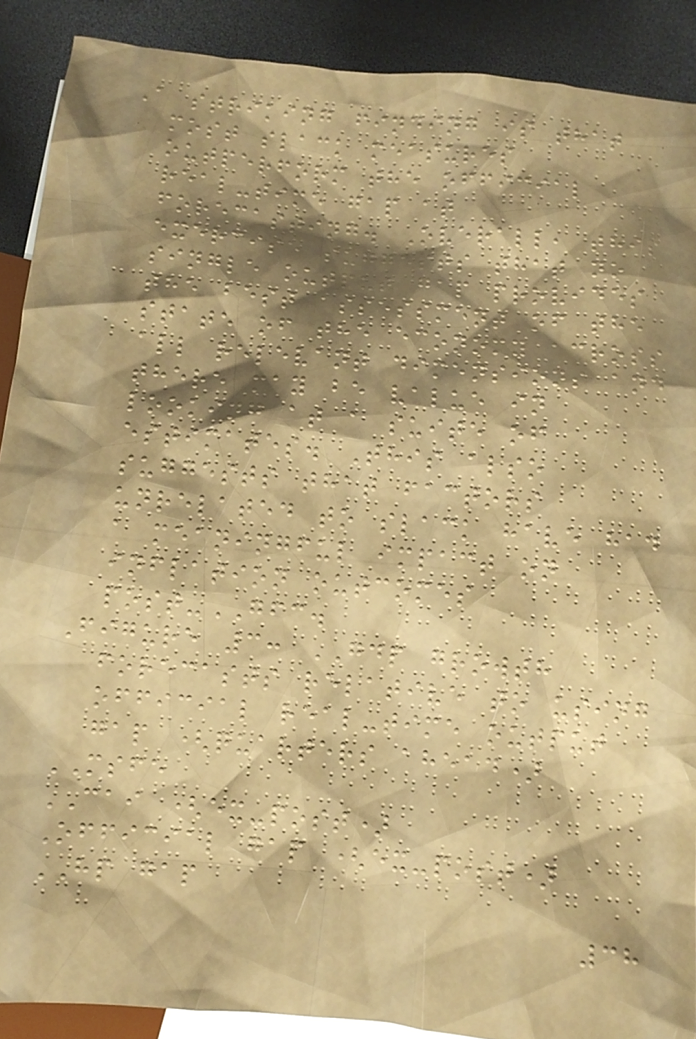A striking finding is that
most slack measures
outperform the official
real-time gap at
forecasting. Overall, this
exercise suggests that no
single output gap provides
the best assessment of the
state of the economy across
all relevant dimensions and
there may be value in
looking at a suite of
estimates. This also
suggests that factors
unrelated to slack have had
a meaningful impact on
inflation outcomes
post-GFC.
Figure 3: GDP growth
forecasts relative to using
official real-time output
gap (quarters ahead)
MSFE
CAI (ex-post)
Official gap (ex-post)
HP gap
38
